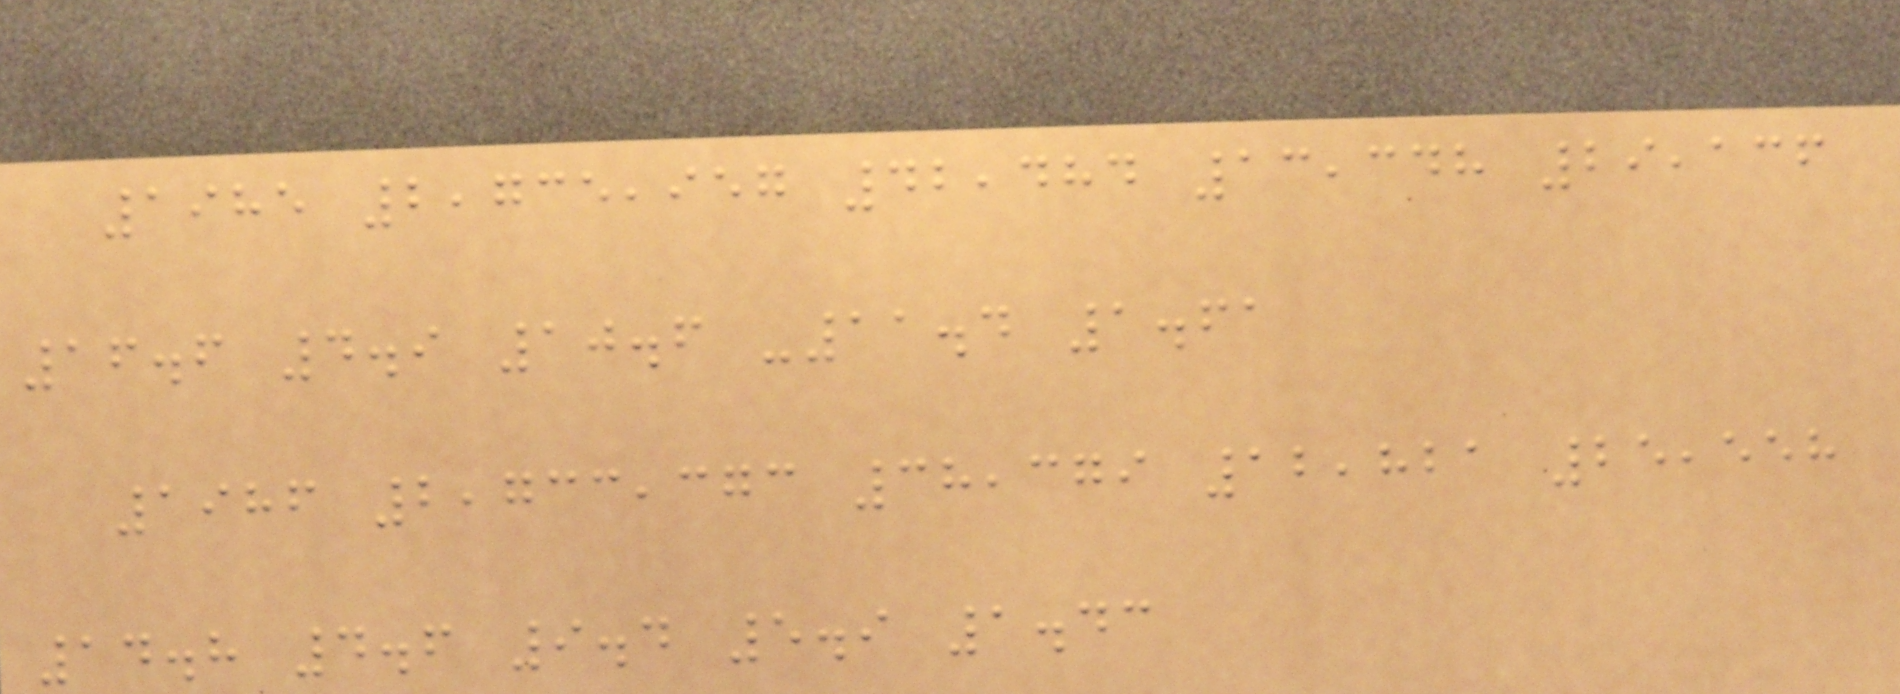1985 2,735,957 42,484 13,348 29,136
16.6 4.9 10.6 -11.4 1.61
1986 2,733,373 38,379 12,821 25,558
14.8 4.6 9.4 5.9 1.43
